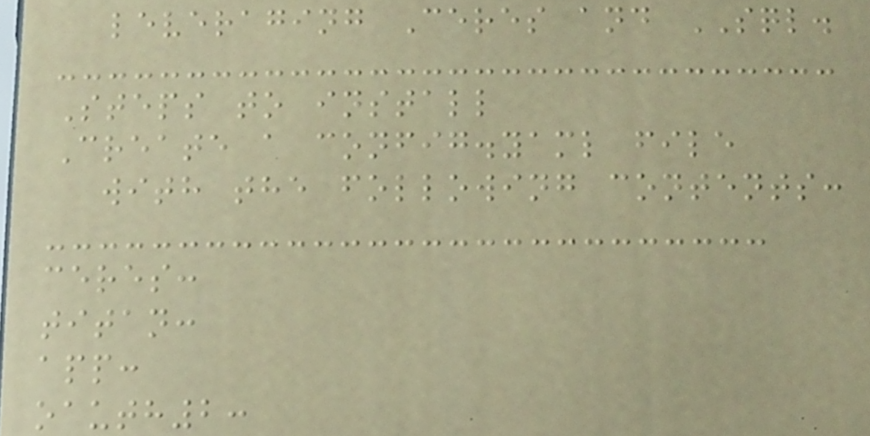leveraging Ceres and SQL.
Steps to install
Create a config.yaml file
with the following contents:
ceres:
titan:
app:
oauth2:
